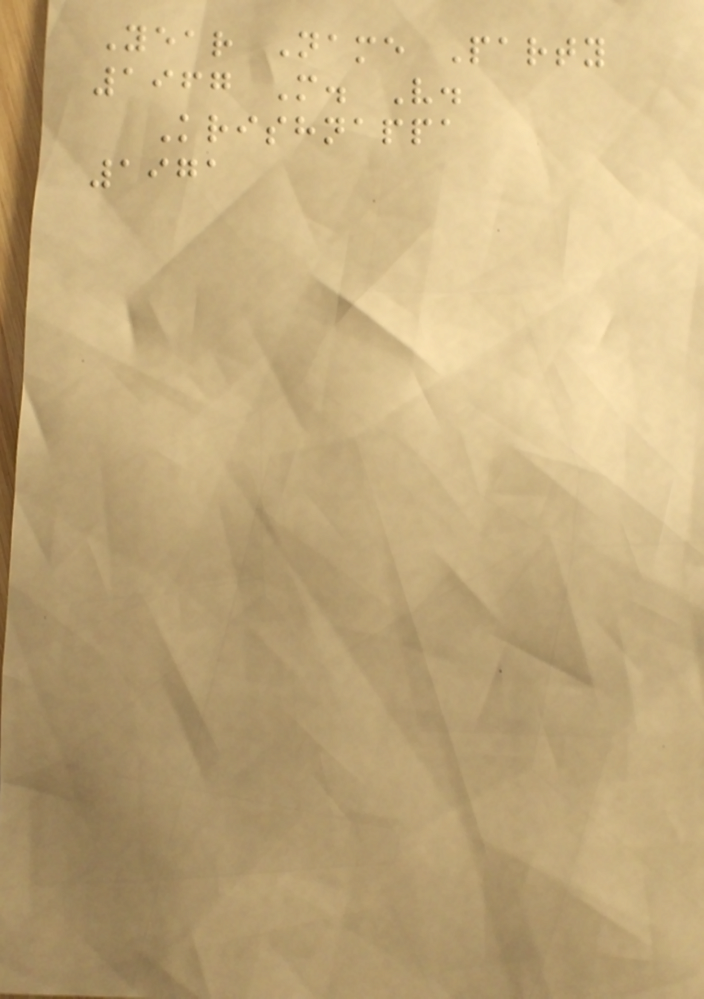Year Name Party
1967 M. V.
Krishnappa
1971
